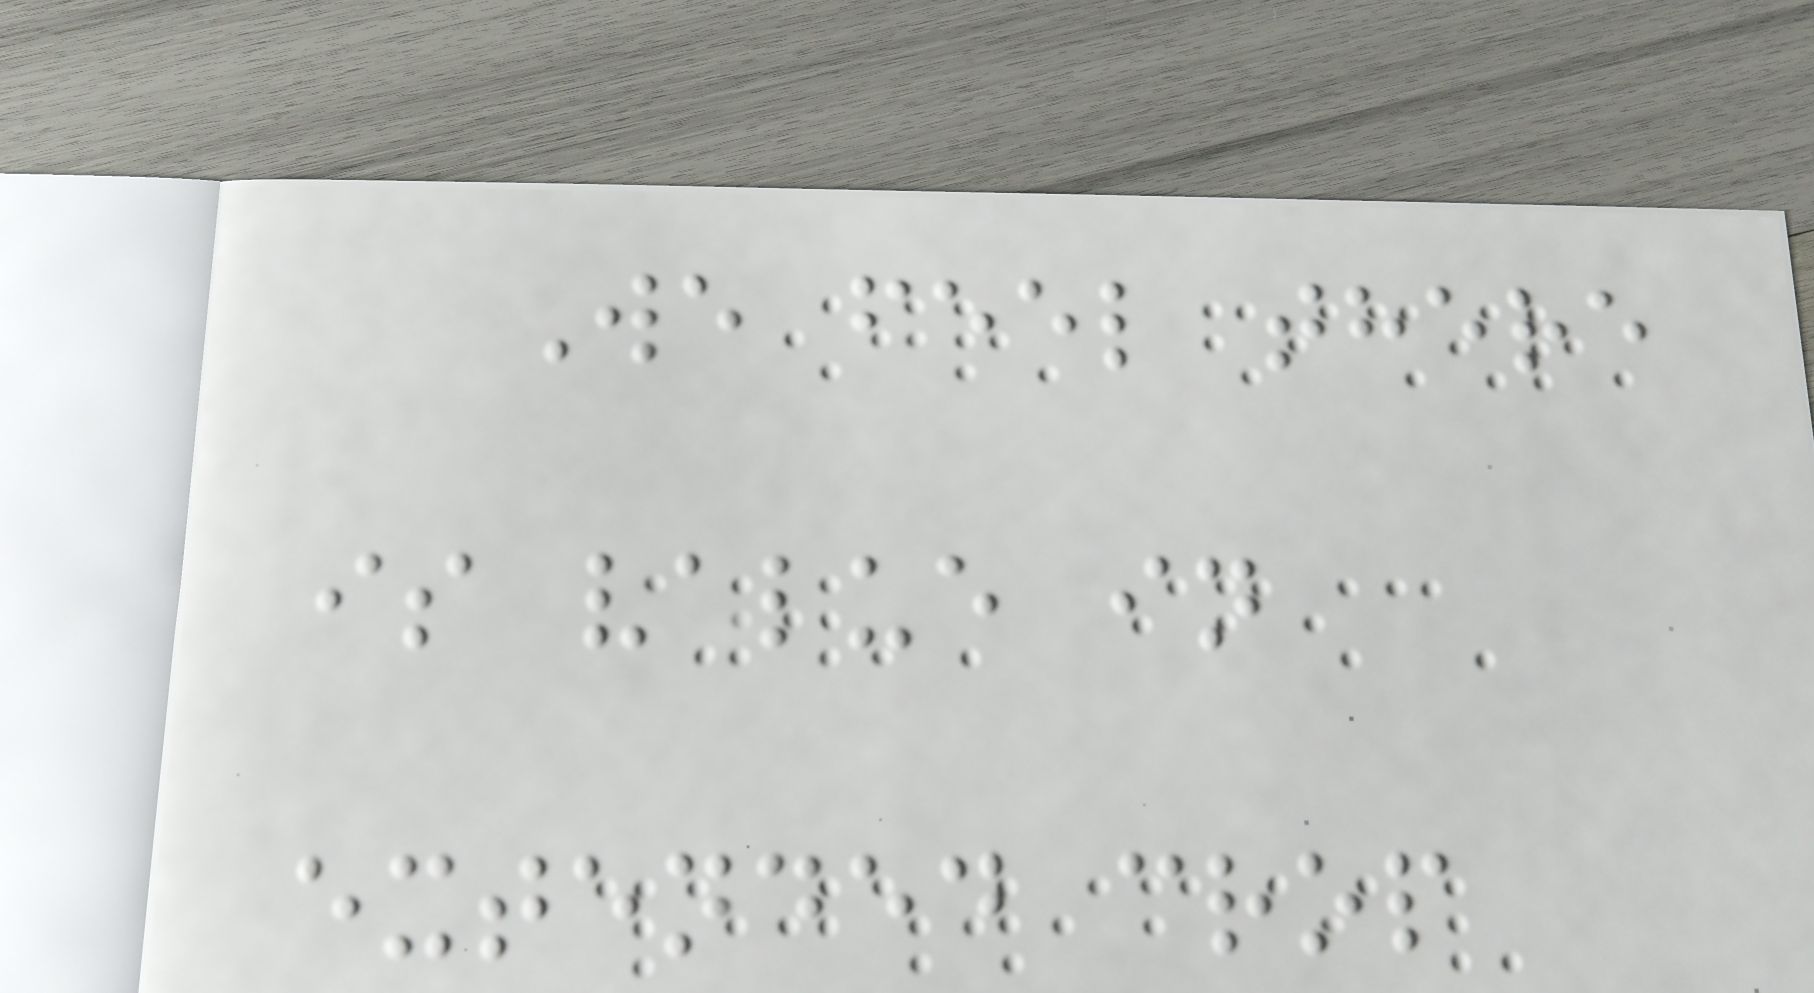We feel there
is value in
extended crop
